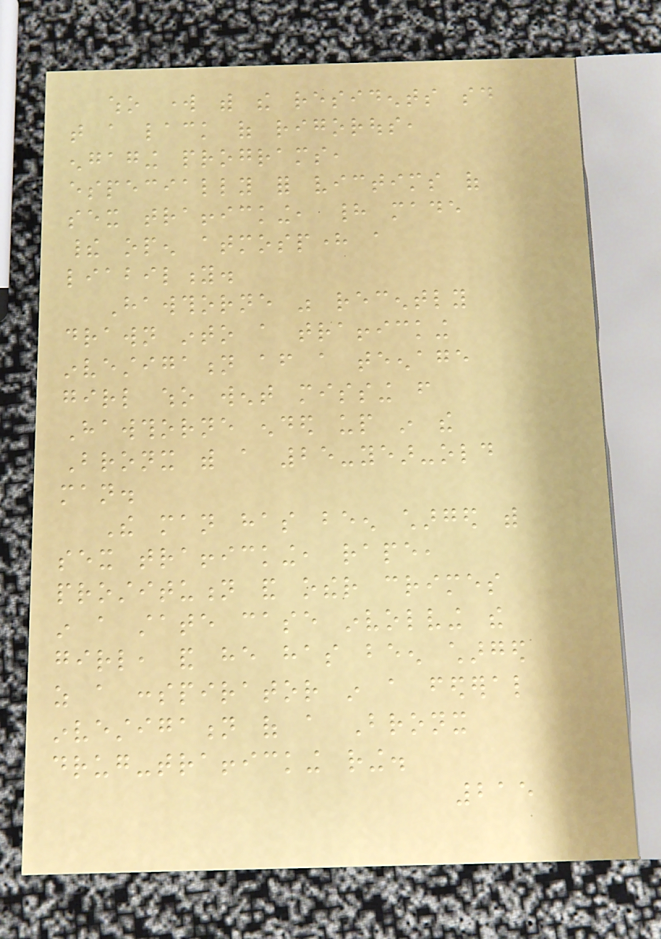who work with the residents said
that a lack of rigorous,
engaging programs,
especially for victims of
sex trafficking, had made
their open atmosphere a
liability.
Hawthorne was recently
drawn into a trafficking
investigation after a teenage
girl who went missing from
Hawthorne ended up in the
Bronx with a 25-year-old
man.
The man has been charged with
sex trafficking, rape,
prostitution and other crimes
in a state case involving the
girl, and he has been charged
as a conspirator in a federal
investigation of a Bronx
drug-trafficking ring.
215
